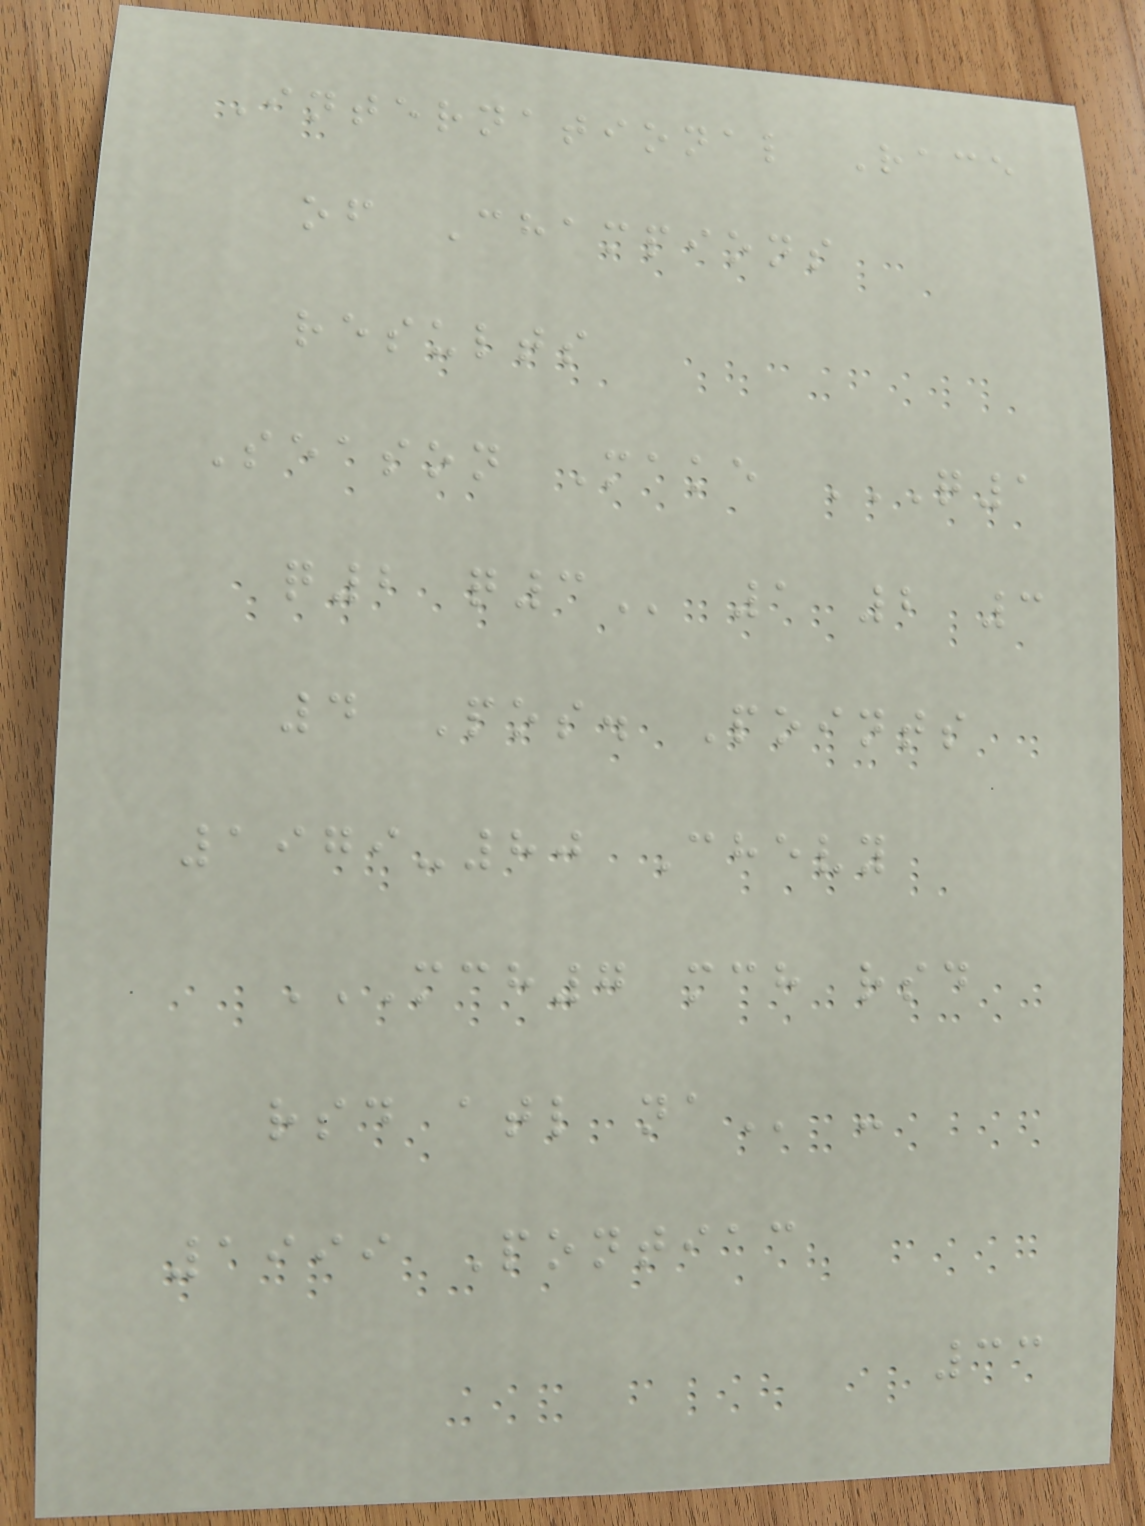International Race
of Champions
results
Season Make Q1
Q2 Q3 1 2 3
4 Pos. Points
1979-80 Chevy
MCH7 MCH RSD
RSD ATL NA -
1999 Pontiac
33
